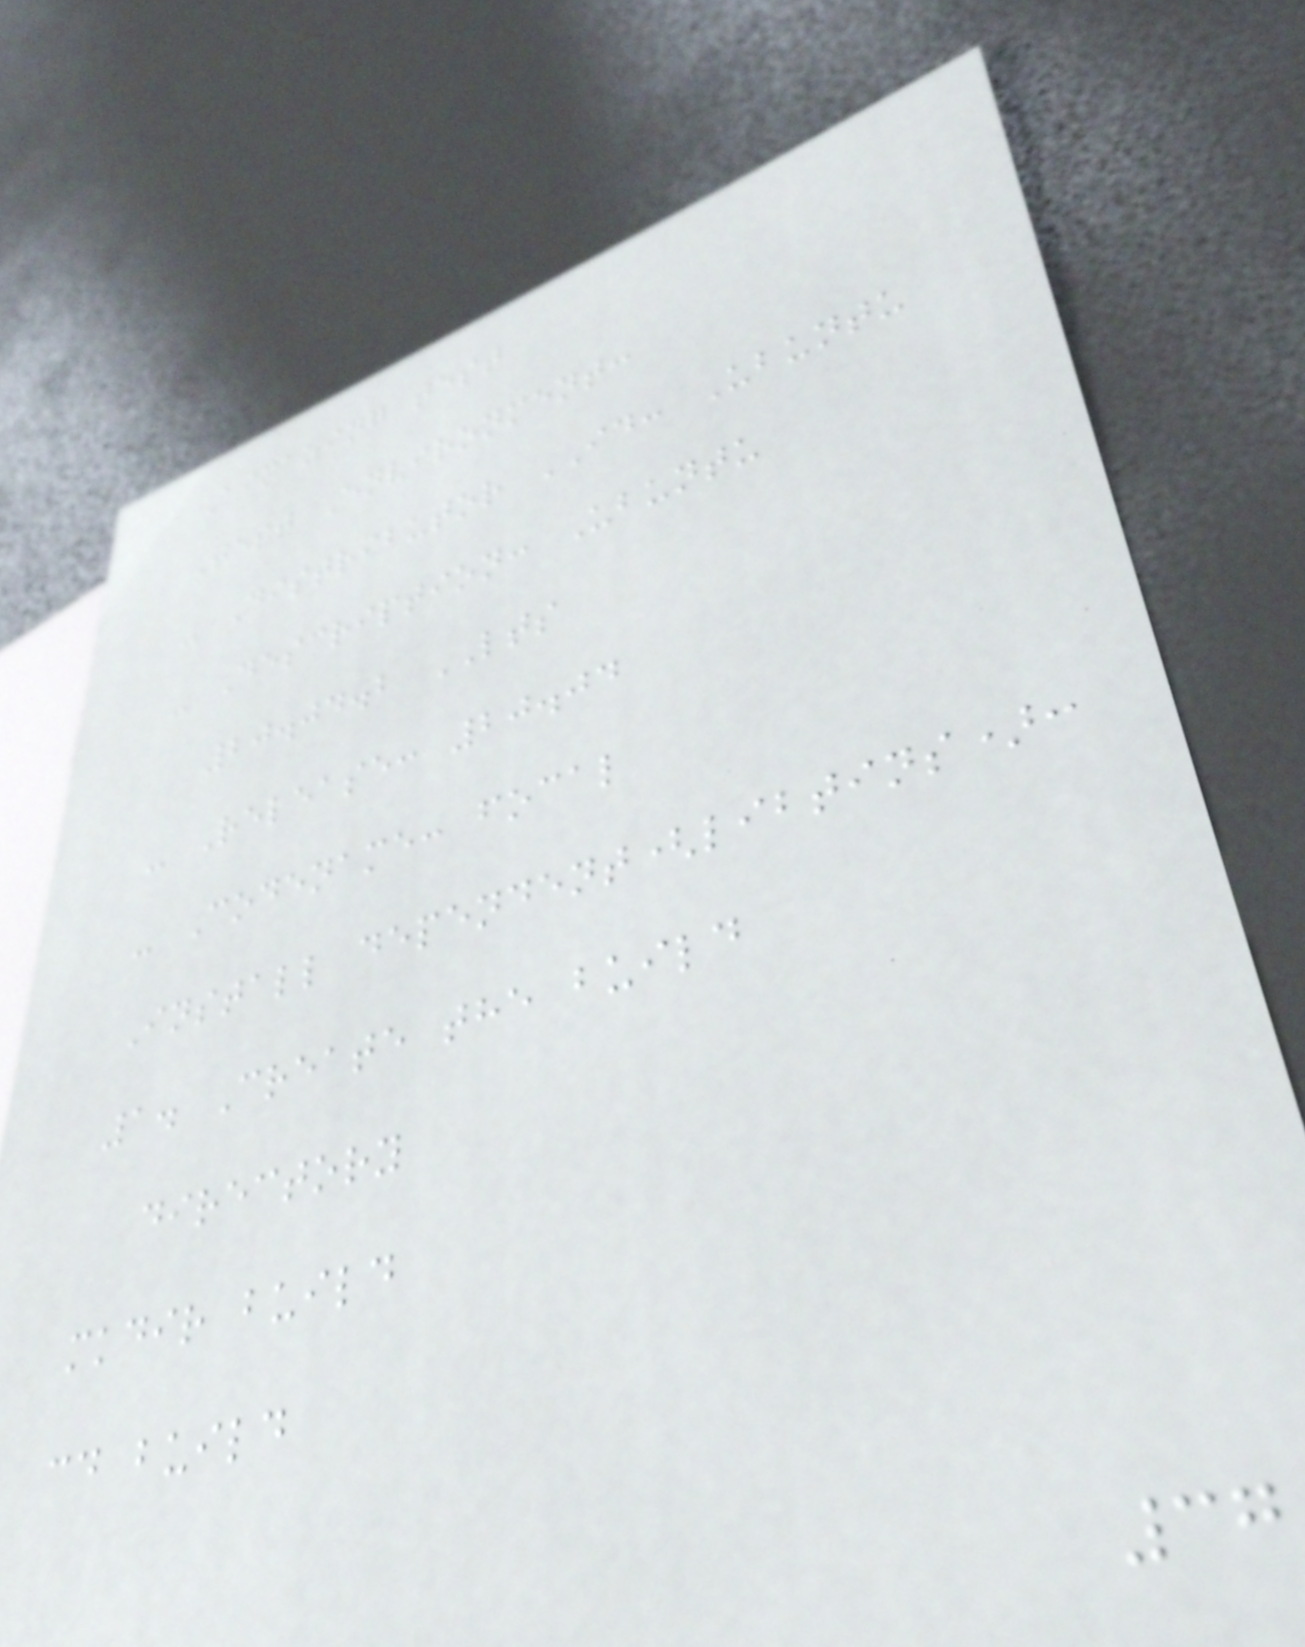Aimazing test
Test Environment:
- Distributor ID: Ubuntu
- Description: Ubuntu
20.04.2 LTS
- Release: 20.04
- Codename: focal
Install dependent(libtins):
1. Create the build
directory
mkdir build
cd build
37
